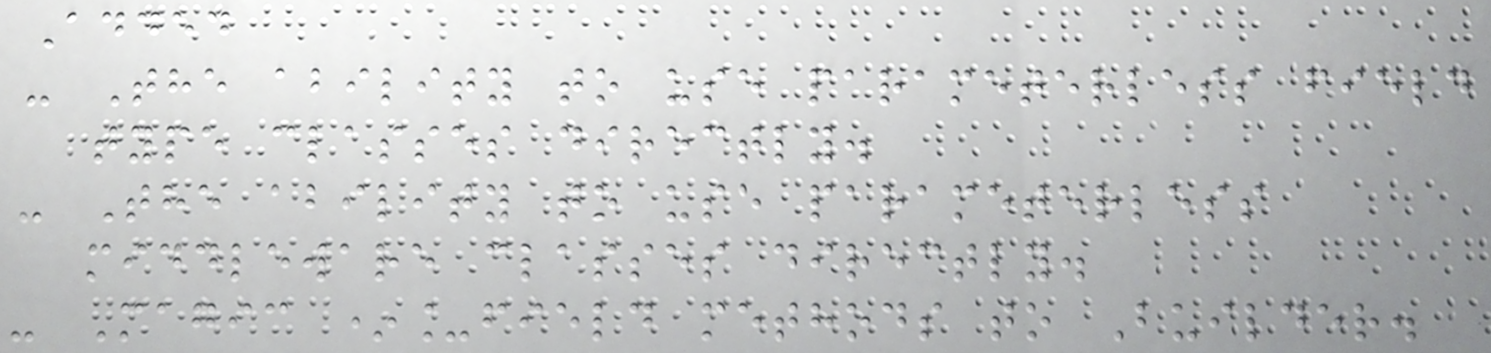Added
- The ability to use parameterless field
type classes directly.
- The ability to use parameterless
middleware classes directly.
- Magic *_field methods to Builder.
